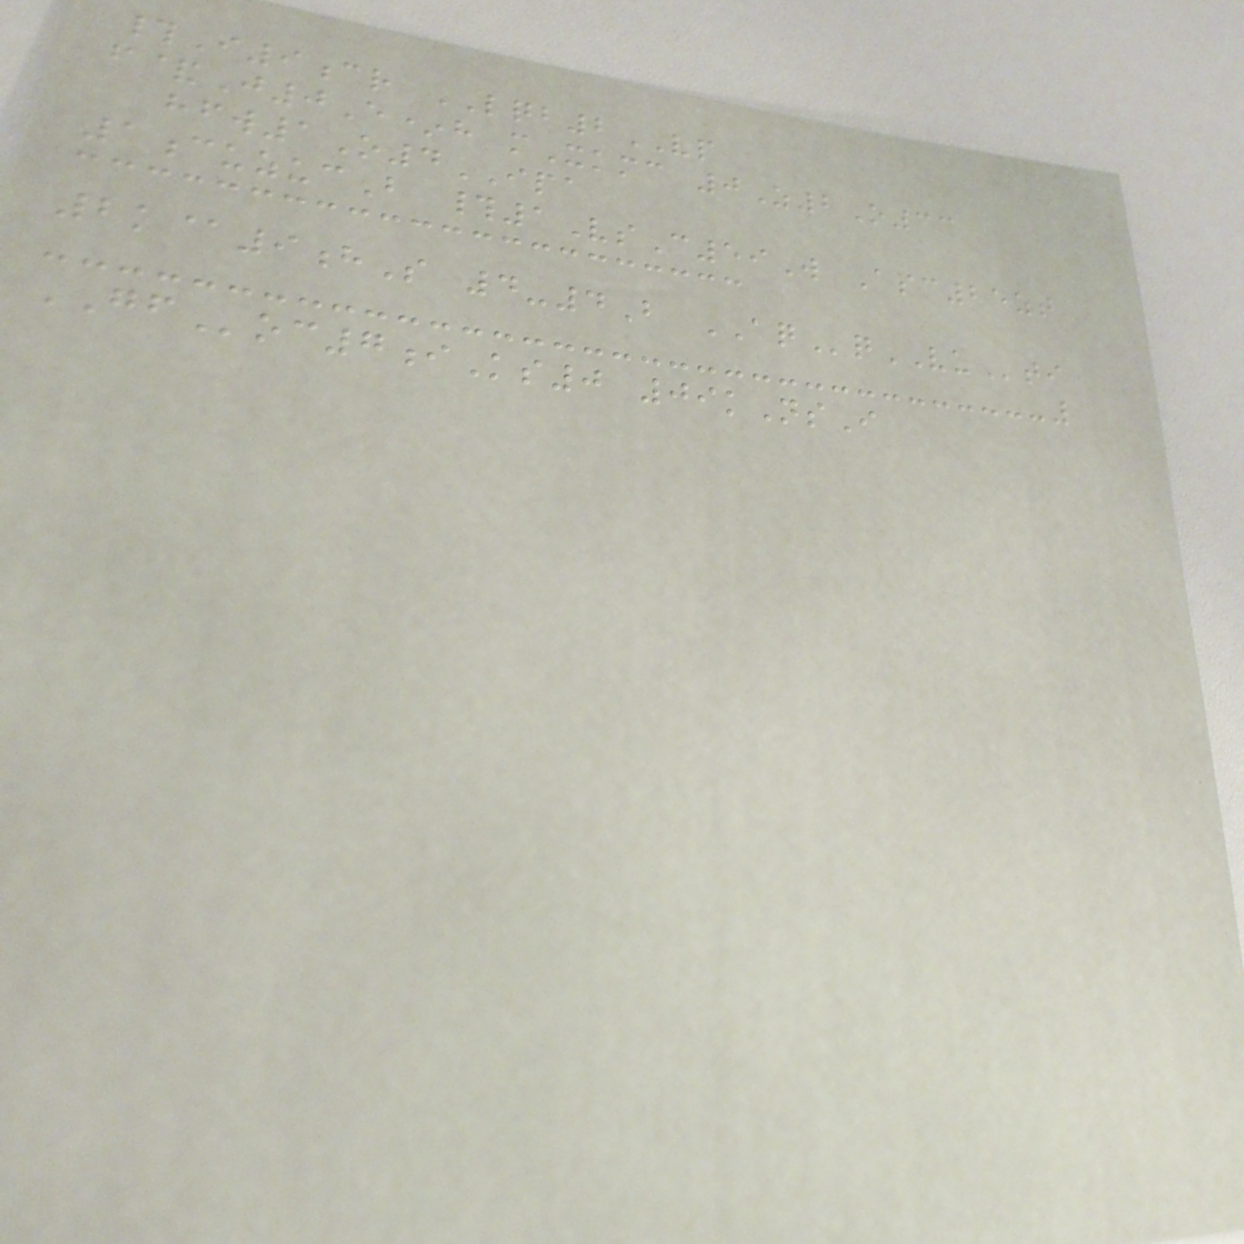#I9cr LQB2VP
f&J0E*h mXkmc 0Z2O33
hfw1O4IPA
1cuzucB #1VsC59W Asc25zt
2k@9hS 4-4B AQqVUti
GFoc7iKs0 09kNsI
